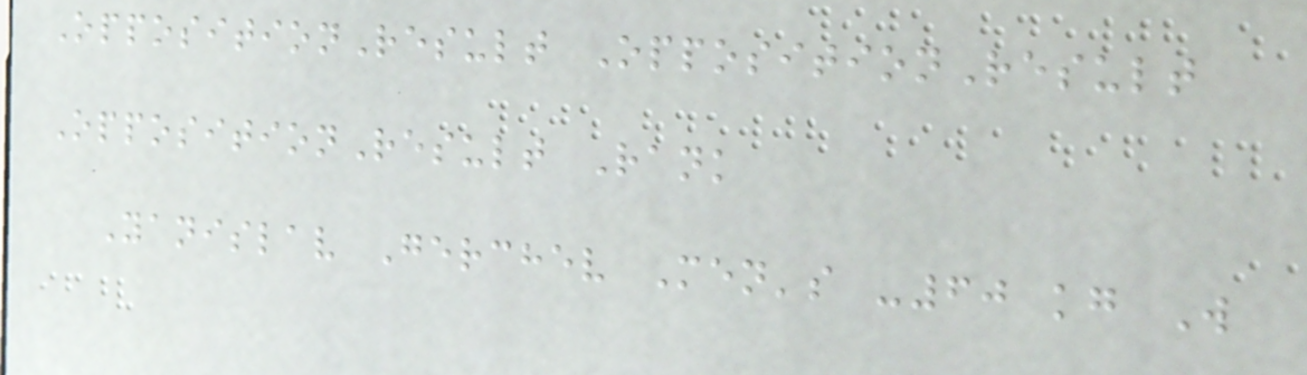OppositionResult OppositionResult
OppositionResult Rank
Yanislav Gerchev Men's -60 kg W
